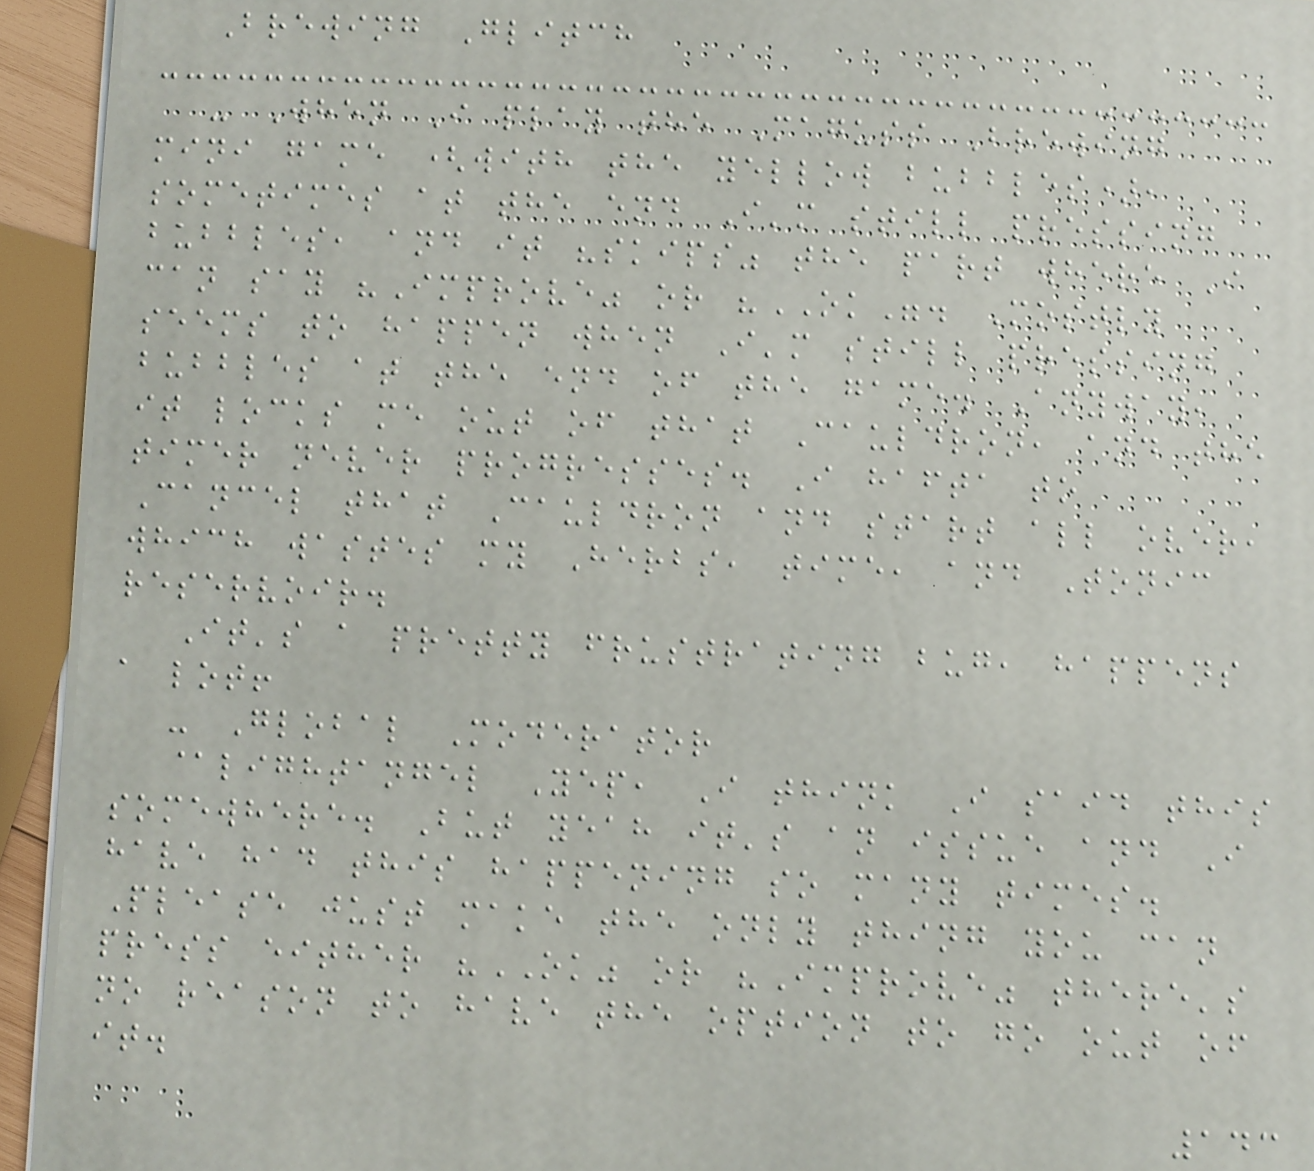Brewing Glitch
- When I play the Maguss Brewing
mini game (with the yellow bubbles),
sometimes at the end I'm still pressing
bubbles, and it "skips" the part where I
can say "Improve" or "OK". Mostly
seems to happen when I'm still pressing
bubbles at the end of the game. Anyway,
it locks me out of that Cauldron, and the
timer never progresses. I hafta to
Cancel that Cauldron and start all over,
which wastes my Herbs, time, and Tonic
reservoir.
It's a pretty frustrating bug, happens
a lot!
- Global Moderator
@lightangel Yep, I think I said this
somewhere. But yeah it's an issue and I
have had this happening so many times.
Please just make the only thing you can
press either "OK" or "Improve" there's
no reason to have the option to go out of
it.
143
